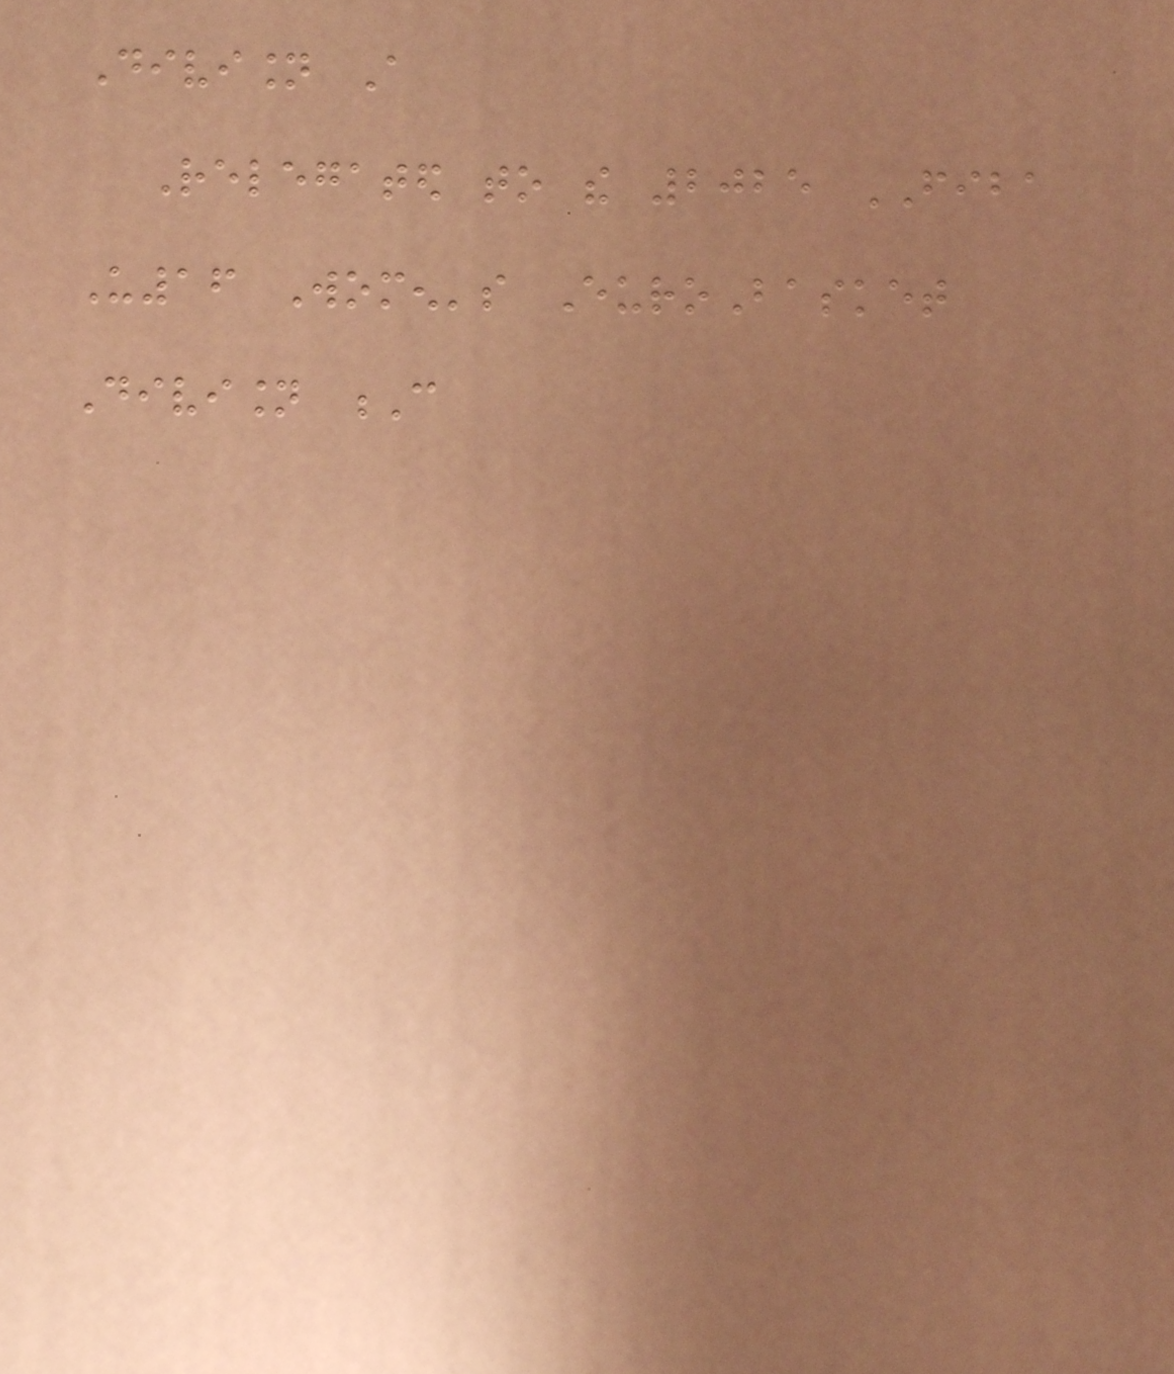Division A
Relegated to the 2025 FIBA
U16 Women's EuroBasket
Division C
